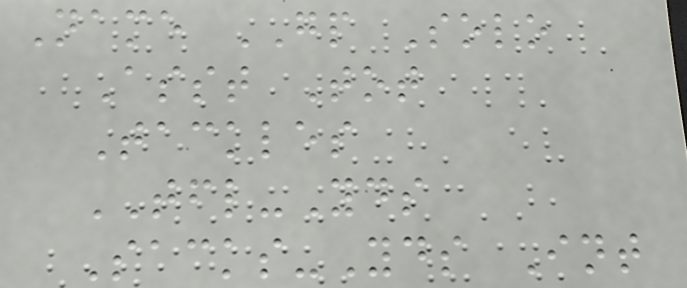Name GP Solo
Asst Tot
Tackles
TFL-Yds
Sacks-Yds Int
